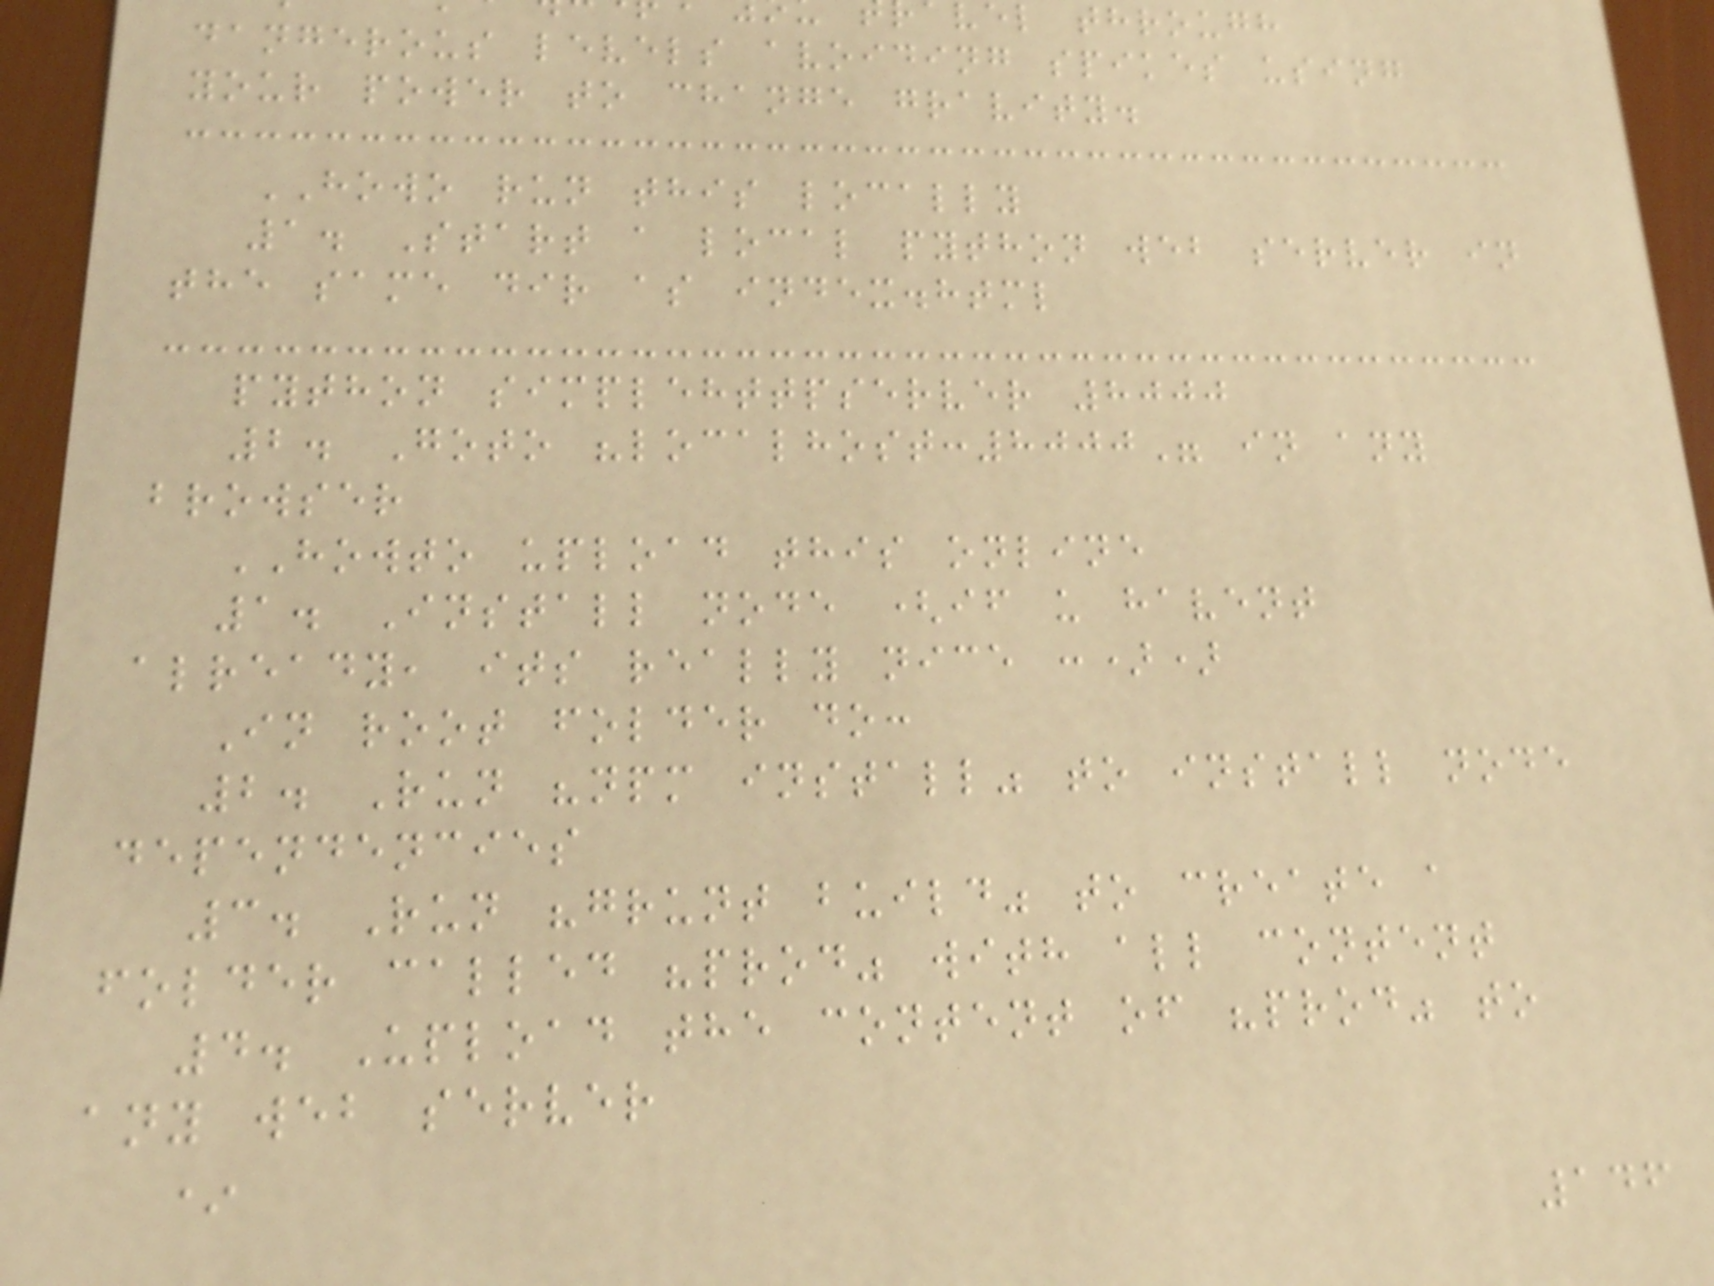el through
dangerous levels avoiding spikes using
your power to change gravity.
HOWO run this locally
1. Start a local python web server in
the same dir as index.html
python simplehttpserver 8000
2. Goto "localhost:8000" in any
browser
HOWTO upload this online
1. Install node (if u havent
already, its really nice :))
In root folder do:
2. Run "npm install" to install node
dependencies
3. Run "grunt build" to create a
folder called "prod" with all content
4. Upload the content of "prod" to
any web server
*
146
